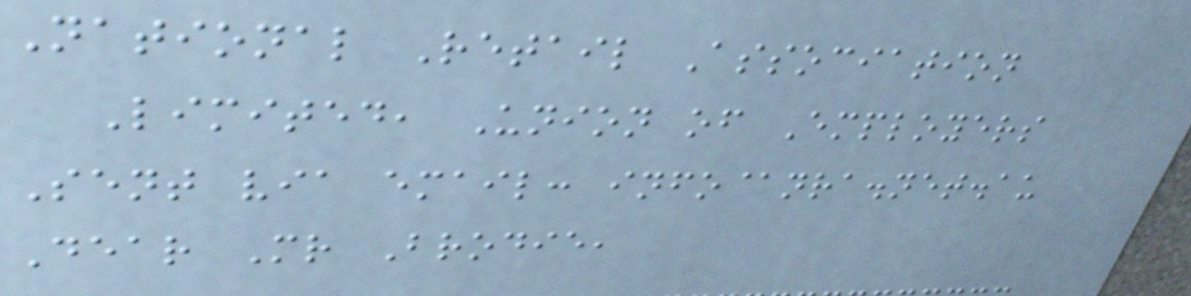National Retail Association
Limited, Union of Employers
Sent via email: info@nra.net.au
Dear Mr Brodie,
